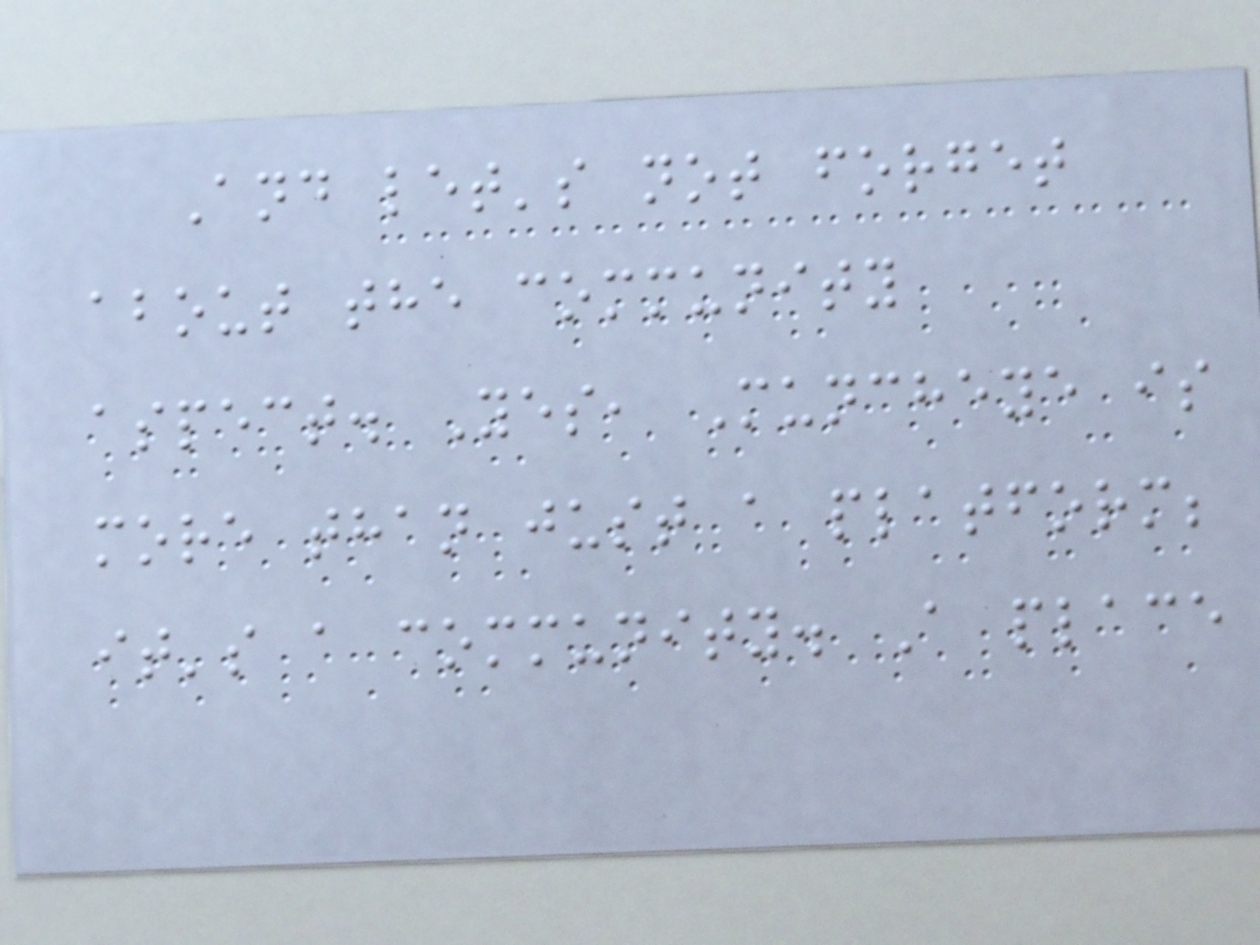And let's not forget
about the community
aspect. Yes, Muncheye is
more than just a platform;
it's a community. A place
